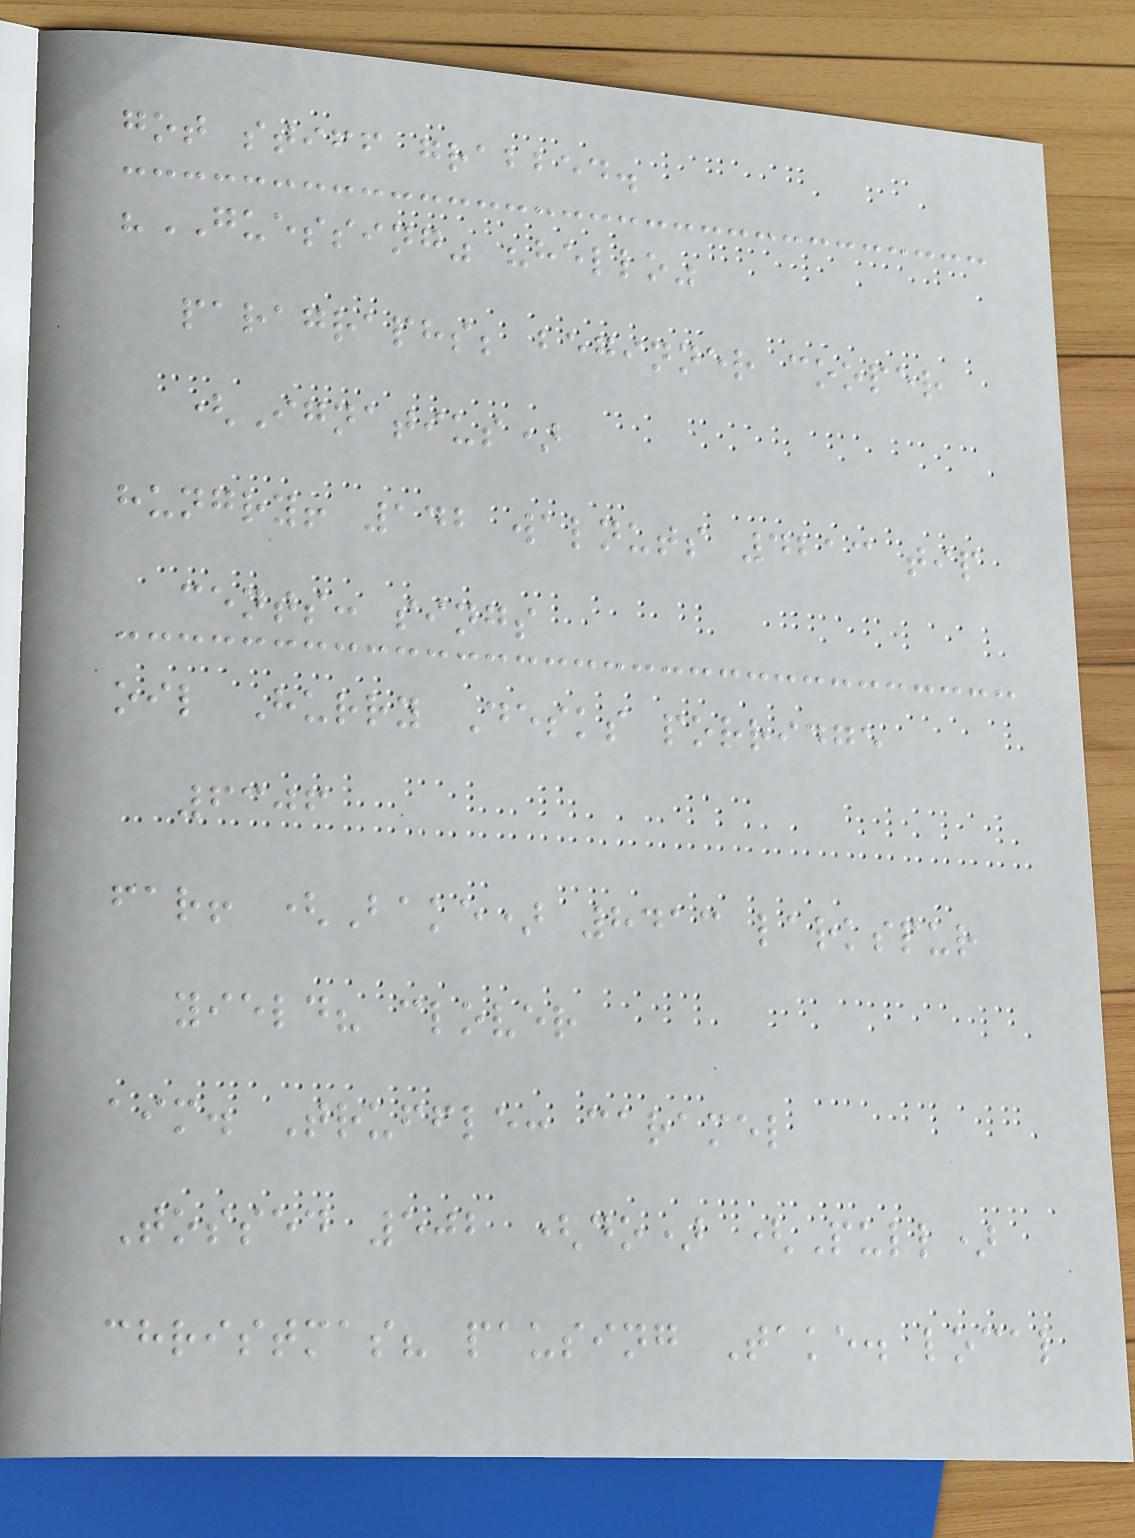got stiff grabbed.
"GUESSING" "hello"
paragraphs; beginner cooper
(Ignatius)
hungry! 142 walnuts 4213 tip
cents: sings
oil Hurry Desks porridge
6306
far! (Bake) 8413 larkspur
yield? clover
aim. Truffle: caramel
Tossed 502 (do) (Pull)
christmas? pausing Take. local
